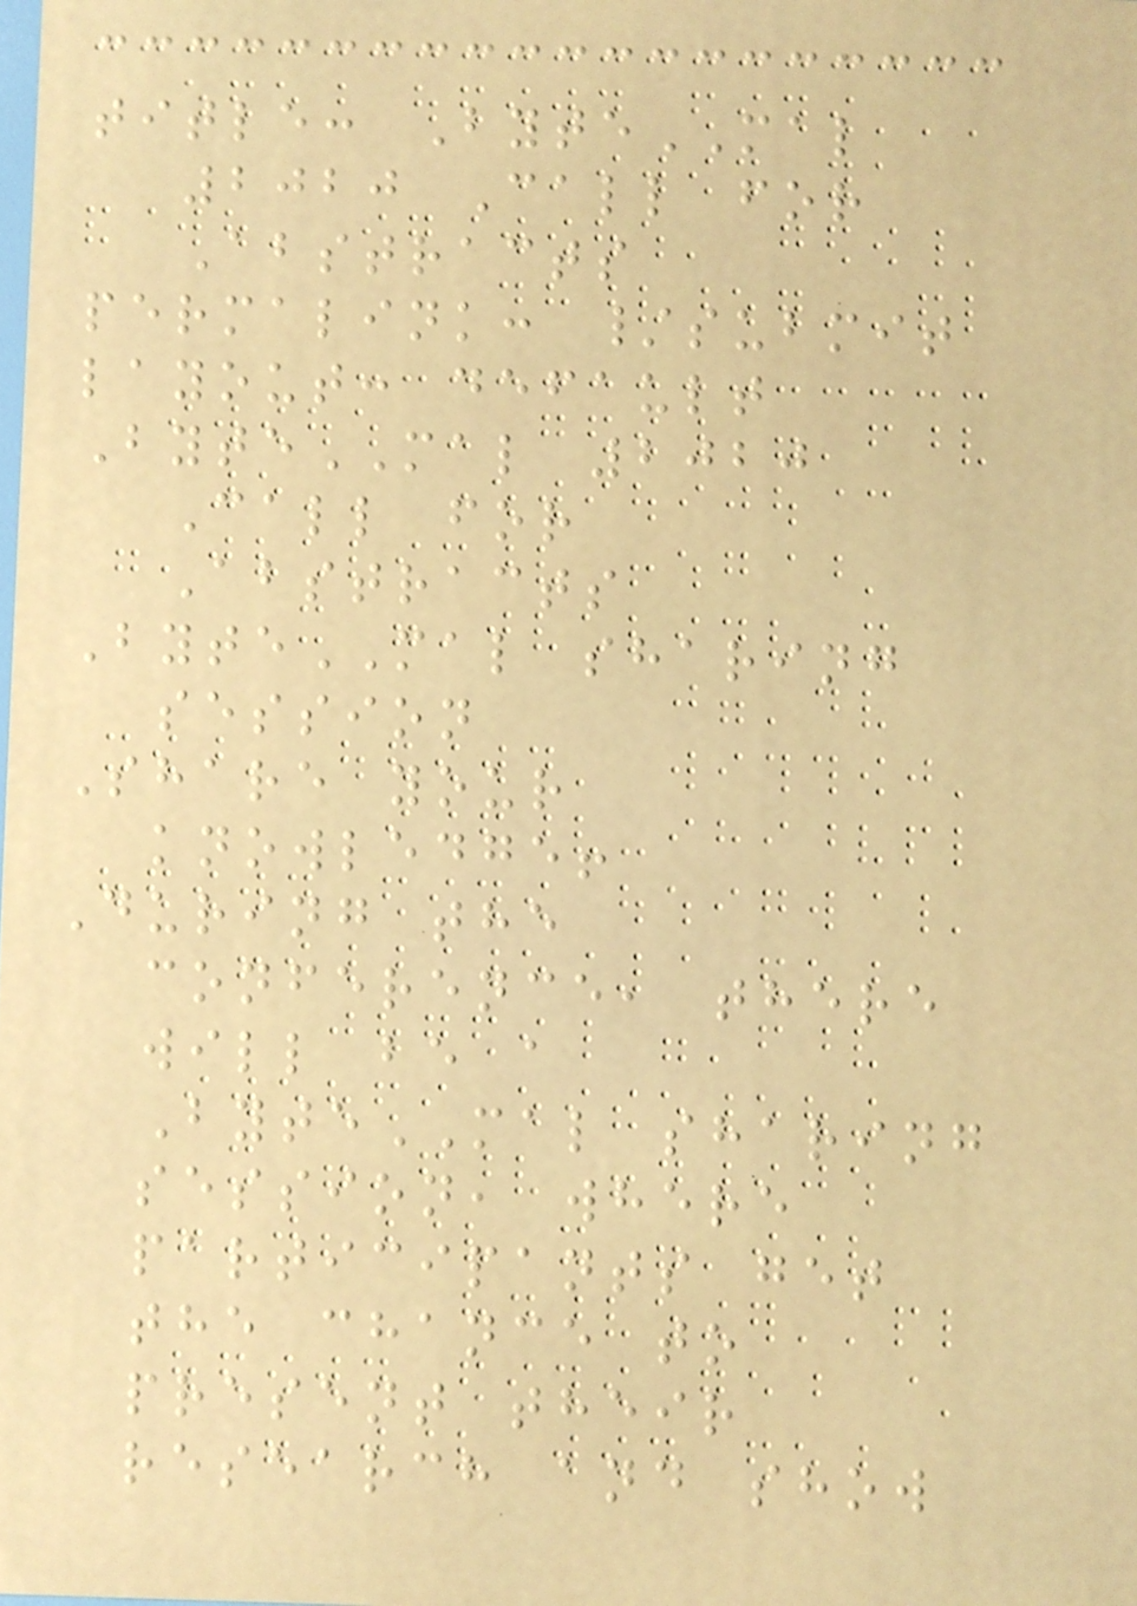title: ByteMAL
2020 Call for
Abstracts
permalink: /submit
layout: default
ByteMAL 2020
Call for
Abstracts
ByteMAL sharing
session
Share your
knowledge!
During the
conference, there
will be a
ByteMAL sharing
session, where
participants get
the chance to
present their
research and show
